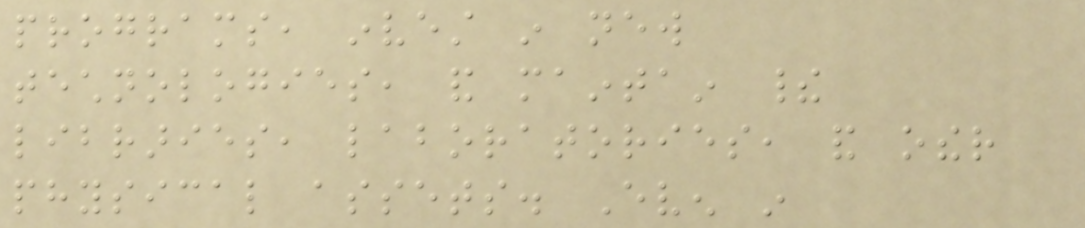programs, invest in new
technologies, and maintain their
libraries, laboratories, and other
physical assets. Even in
